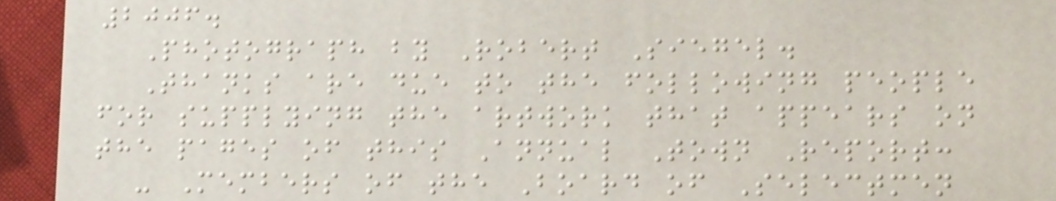2006.
Photograph by Robert Siegel.
Thanks are due to the following people
for supplying the artwork that appears on
the pages of this Annual Town Report:
- Members of the Board of Selectmen
